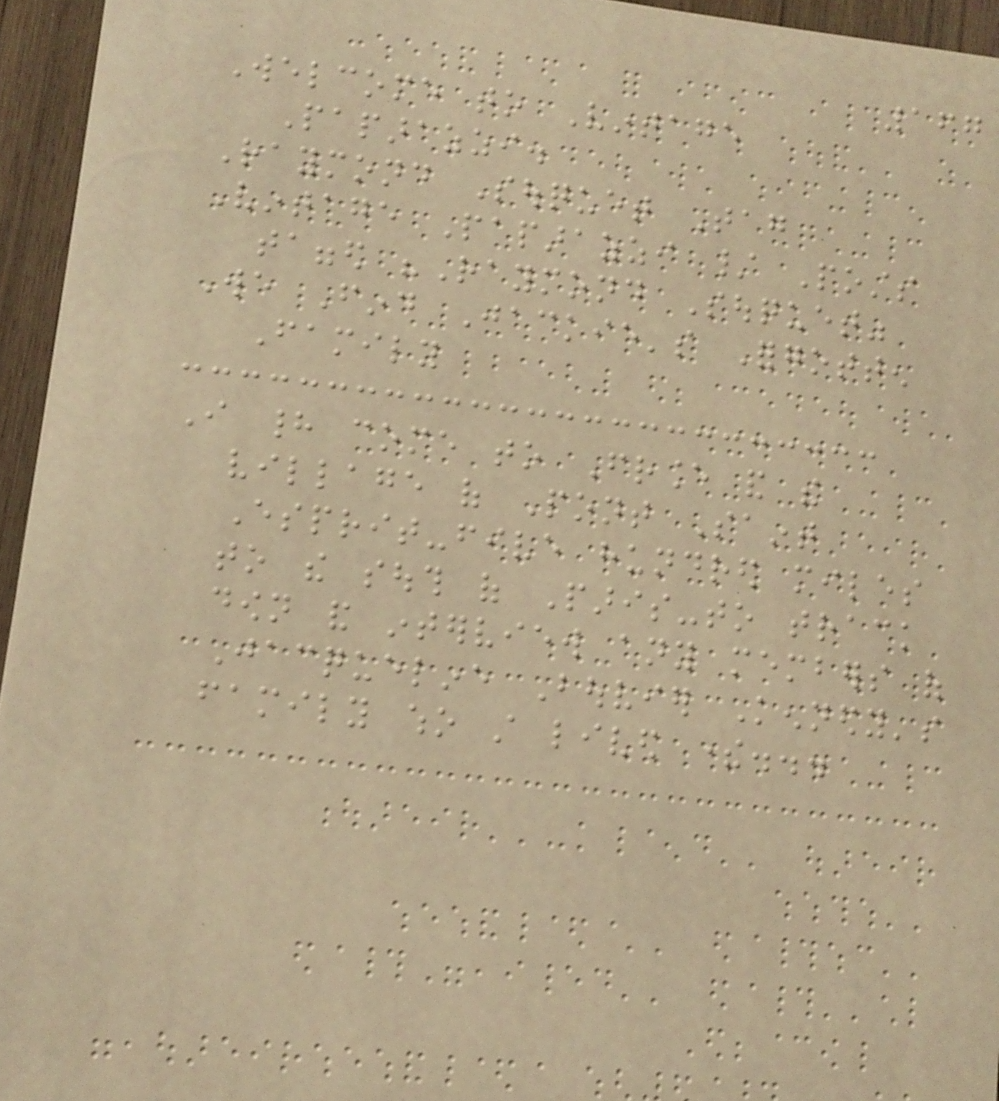167
Welcome to Vintage
Paparazzi.
Raymond Souquet Tag
Vintage Paparazzi / Posts
tagged "Raymond Souquet"
We Find Jackie's Forgotten
Family
I had come to France and the
village of Pont Saint
Esprit-five hundred miles
to the south of Paris-to track
down and interview any members of
Jacqueline Bouvier Kennedy's
family who still lived there...
